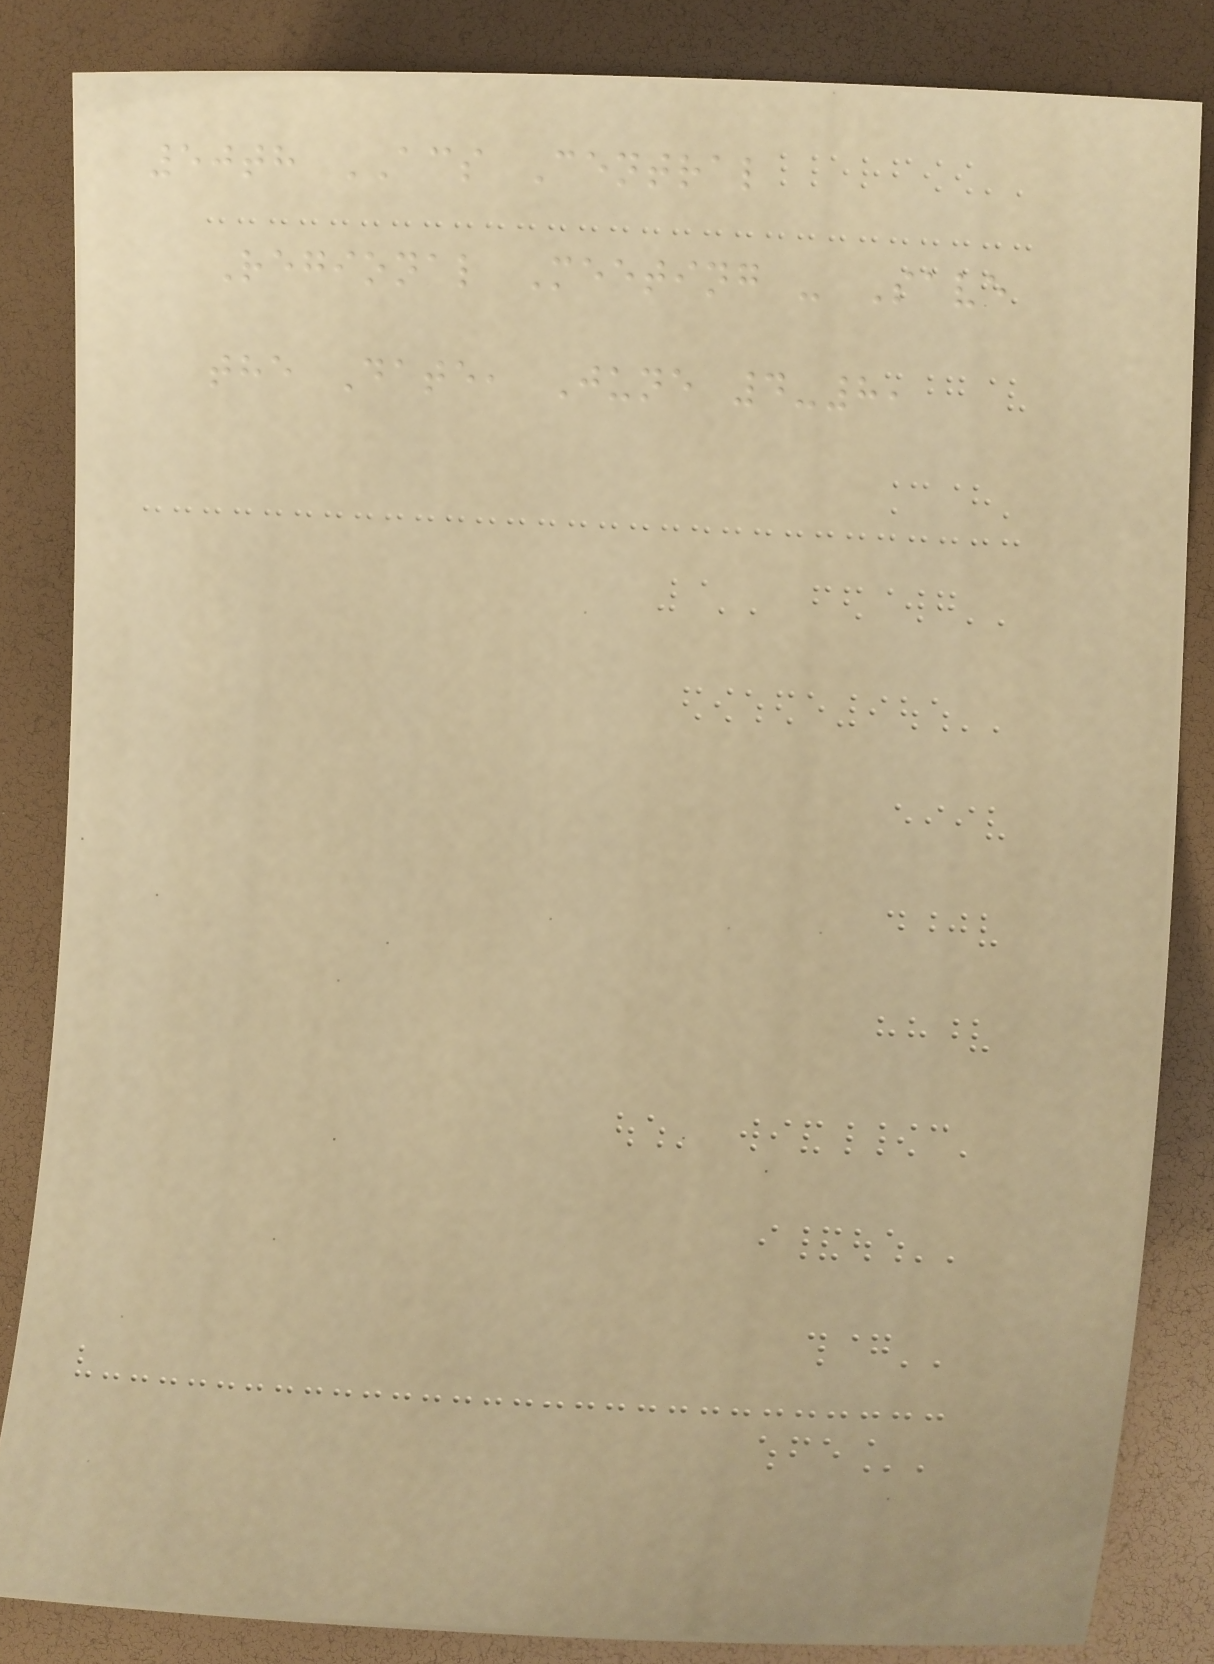50th ACS Central
Regional Meeting - Save
the Date, June 4-8,
